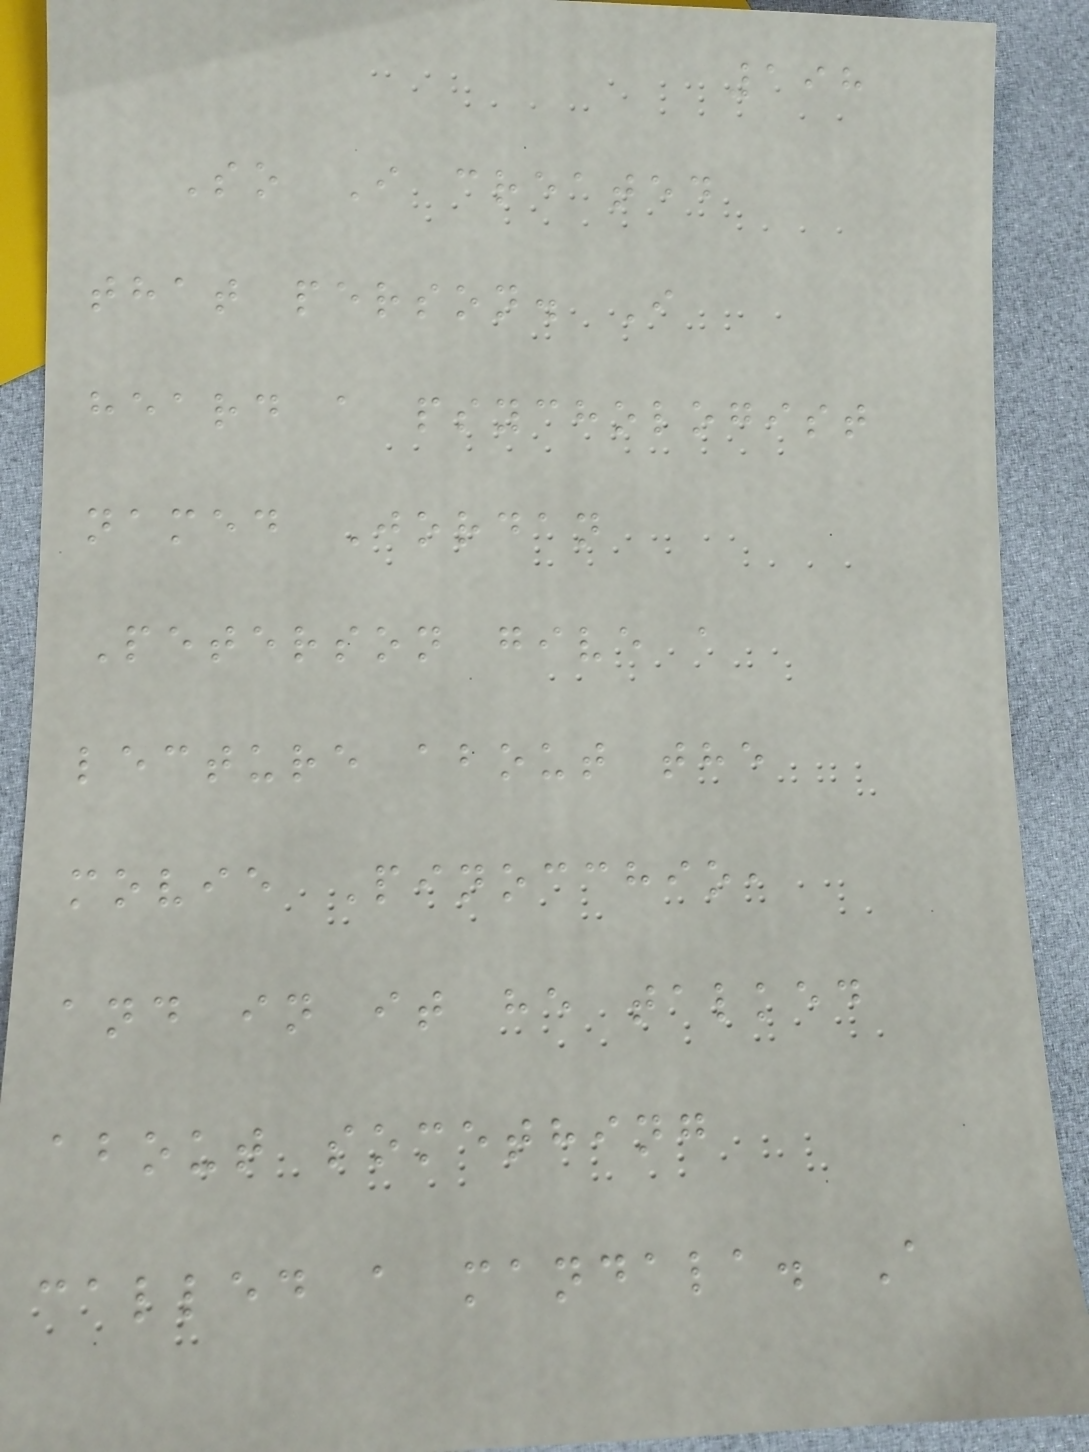198
So I created
that person. I
heard a psychologist
named Jordan
Peterson give a
lecture about the
movie Pinocchio,
and in it he talked
about something
called a mandala. A
